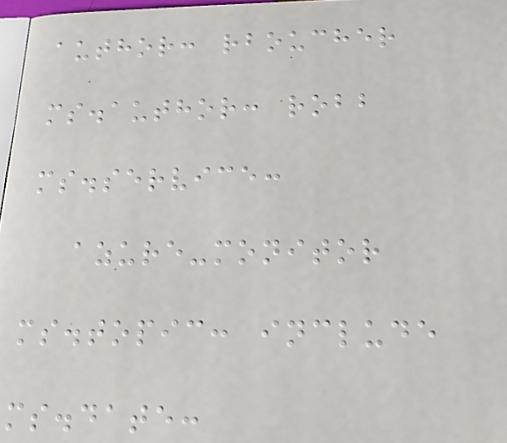author: rboucher
ms.author: robb
ms.service:
azure-monitor
ms.topic: include
ms.date:
